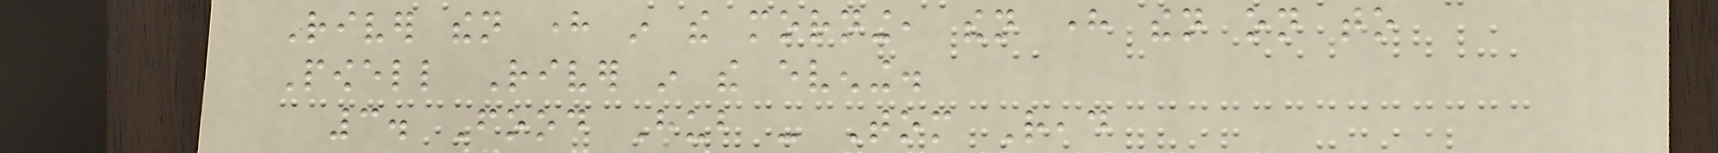River then here in the morning, then here then on to
Powell River in the evening.
3. Food Hub - Tom Read
